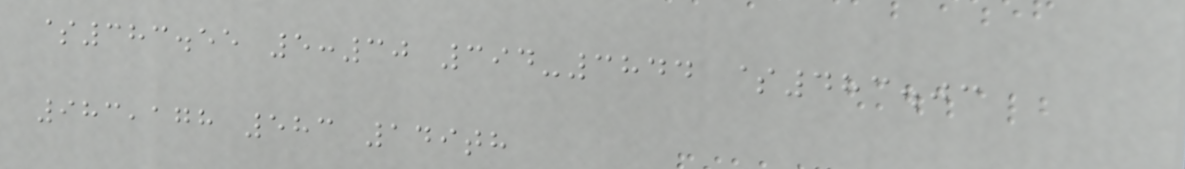$383.55 5:30 394-3844 $483.03
983,178 583 149th
